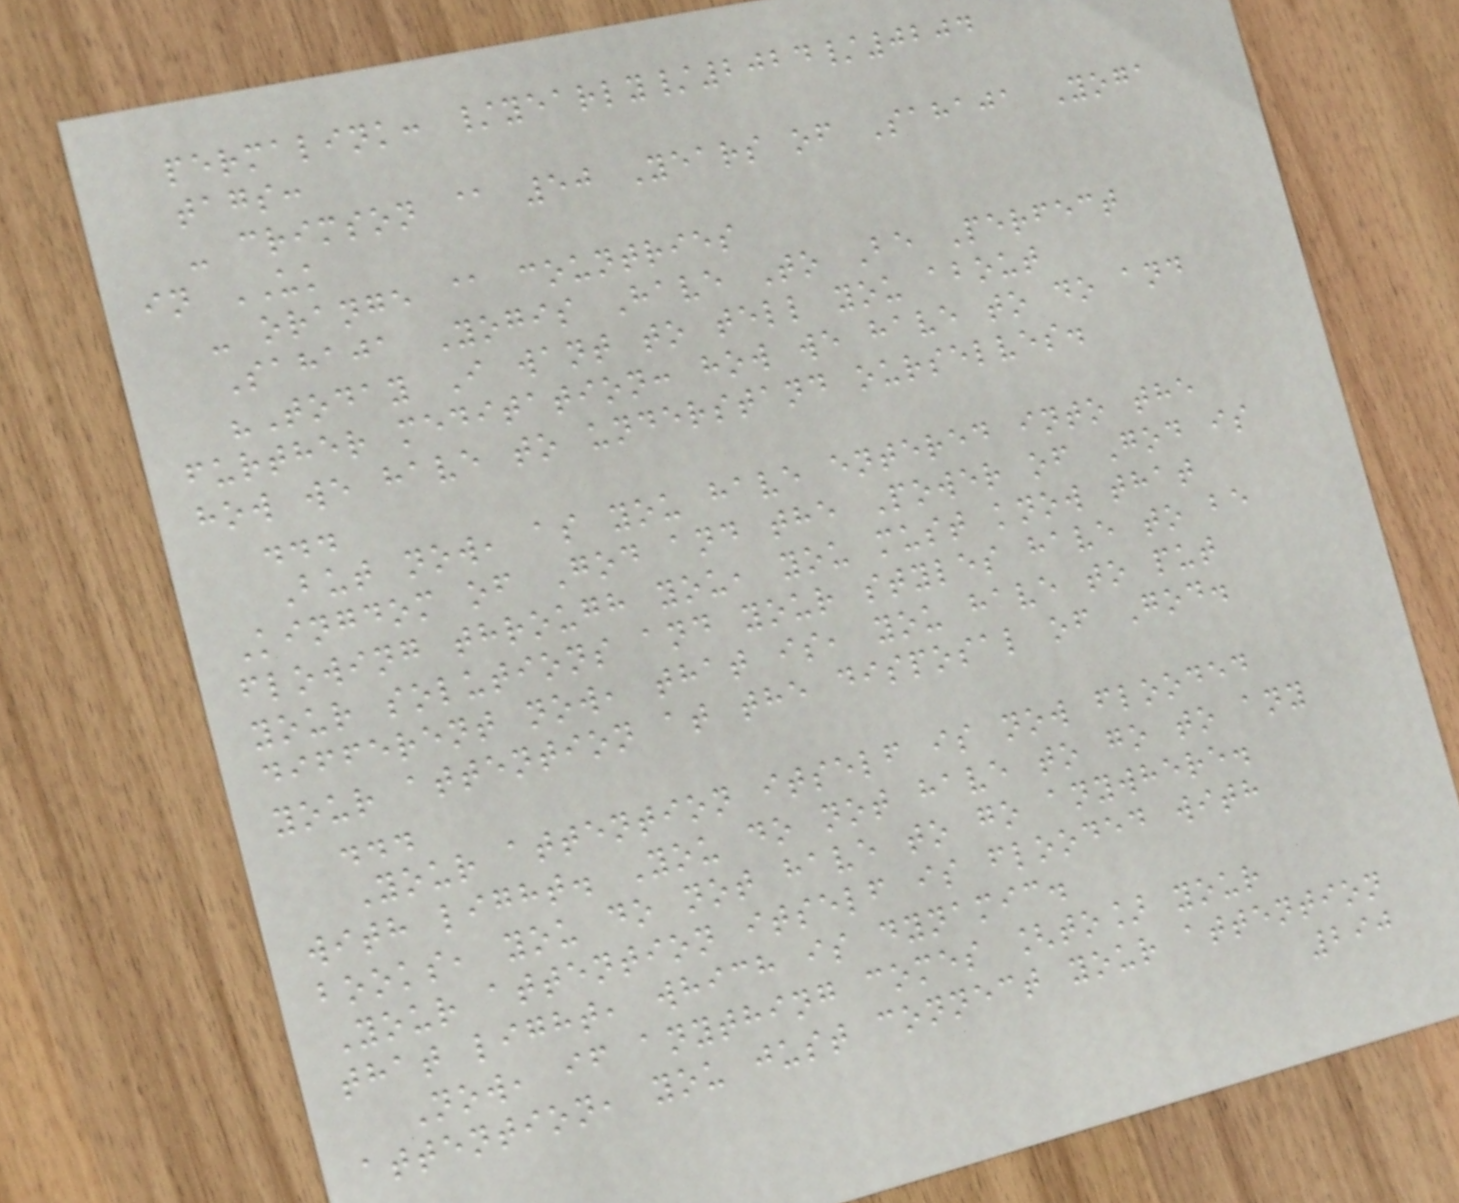permalink: /yearly/2024/0204
tags:
- crimson @ 50 Years of Sahaja Yoga
in UK
- orange @ countries
Sahaja Yogis Have To Be Perfect
"Today I want to tell you about
further meditation: how we have to do and
how we have to understand ourselves.
...
But now, as you have entered into the
Kingdom of God and the Power of God is
flowing through you, you must know that
your solutions and your styles have to be
different now, that is, you have to put
your attention at the disposal of God.
...
Your attention itself is now flooded
with light. You do not have to go to any
books, you do not have to go anywhere.
Your attention itself is flooded with
that light, which is dynamic.
Now, if anything comes [to] your
attention, you just connect your attention
290
